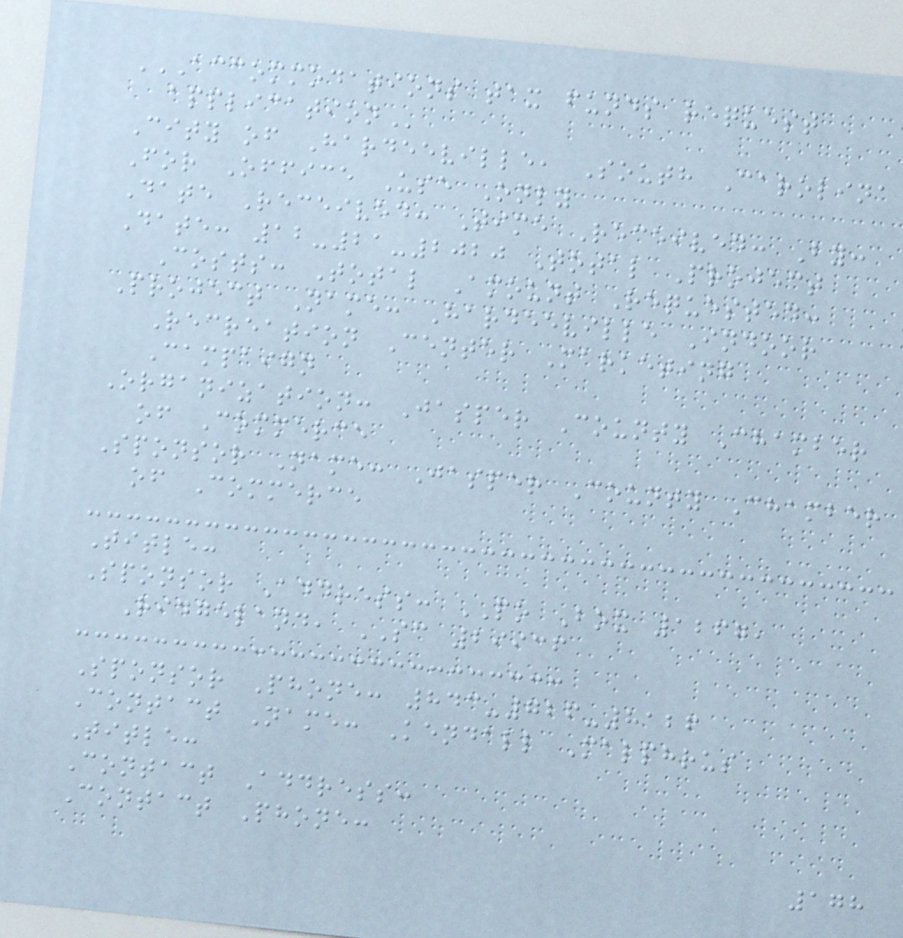ACCOMMODATIONS TAX FUNDS REQUEST
APPLICATION
City of Hardeeville, South Carolina
For Office Use Only
Date Received: Time Received: By:
Date: 12-21-2020 Total Project
Costs: Total Amount Requested:
Project Name: Hardeeville Indoor
Recreation Center Marketing
Campaign
Organization: Jasper County Chamber
of Commerce
Sponsor Name: Jasper County Chamber
of Commerce
Title:
Sponsor Address: PO Box 1267,
Ridgeland, SC 29936
Sponsor Phone: 843-726-8126
Contact Name: Kendall Malphrus
Title:
Contact Address:
Contact Phone:
178
